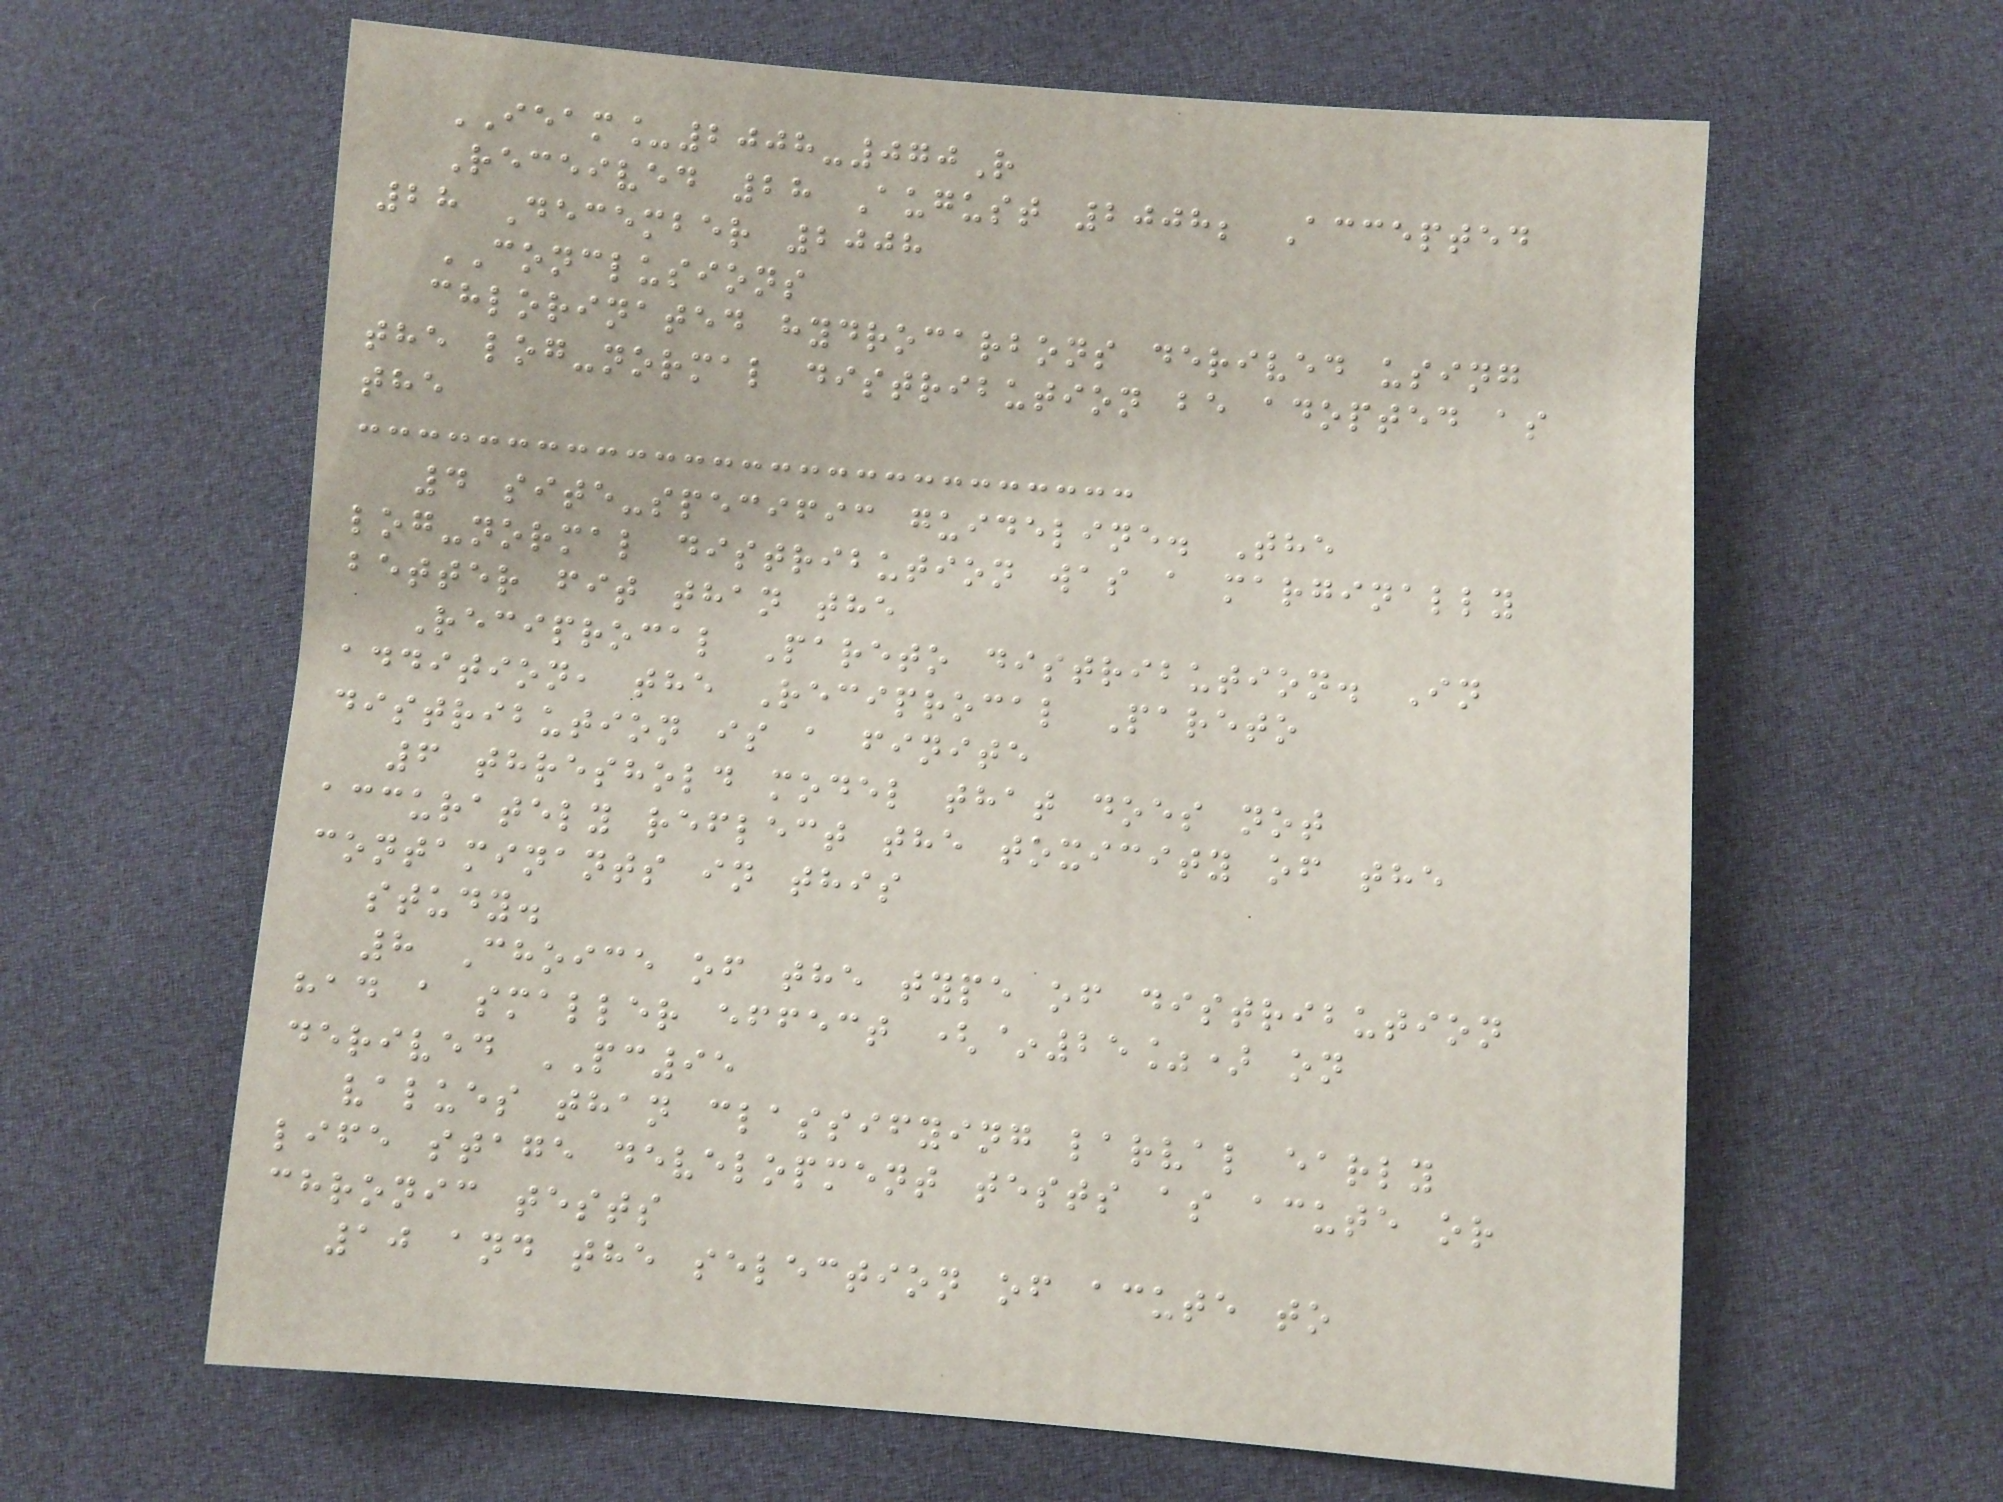IEAM_2008-070R
Received 28 August 2008; Accepted
28 December 2008
CONCLUSIONS
chlorinated hydrocarbons derived using
the log-normal distribution be adopted as
the
4 site-specific guideline. The
log-normal distribution was a marginally
better fit than the
Reciprocal Pareto distribution. In
addition, the Reciprocal Pareto
distribution is a finite
6 threshold model that does not
accurately reflect the toxicity of the
contaminants in this
study.
8 Choice of the type of distribution
had a smaller effect (~25%) on
derived PC95
values than classifying larval early
life stage development tests as acute or
chronic tests
10 and the selection of acute to
